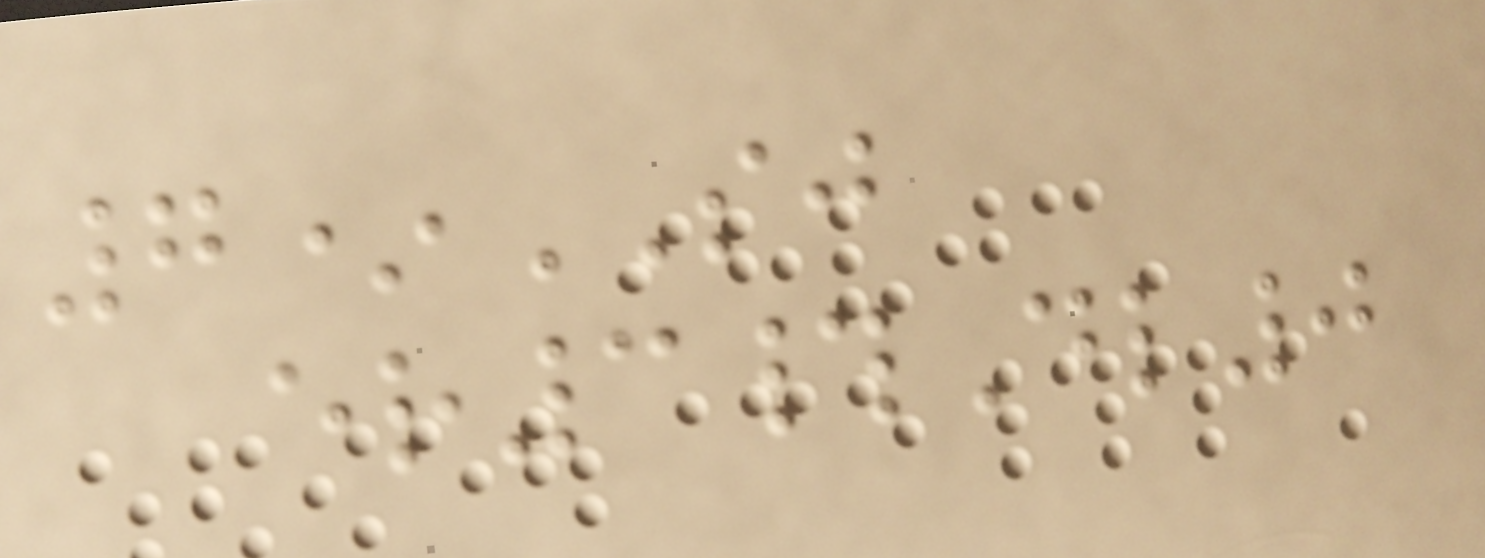7*SJ
er3#Dl0
